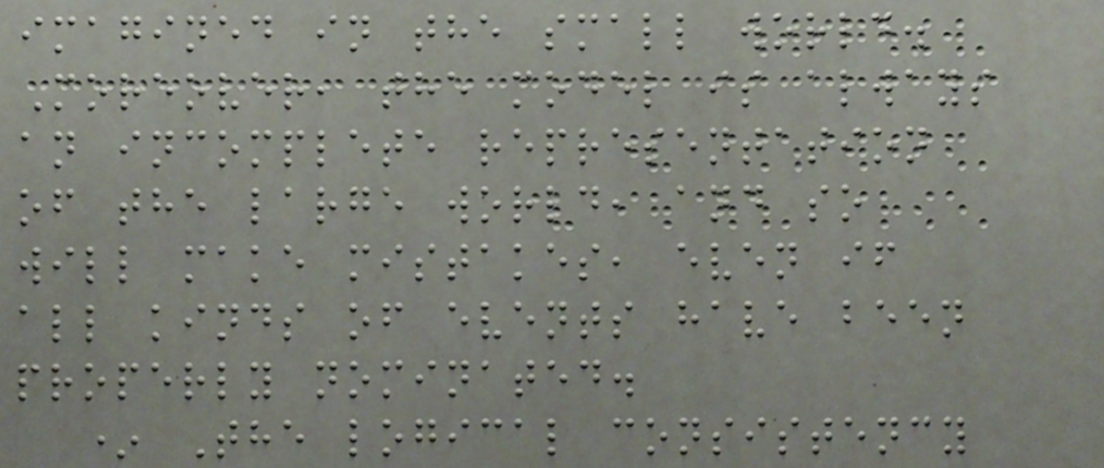imagined in the small world.
Moreover, the model is always
an incomplete representation
of the large world, and so
will make mistakes, even if
all kinds of events have been
properly nominated.
* The logical consistency
